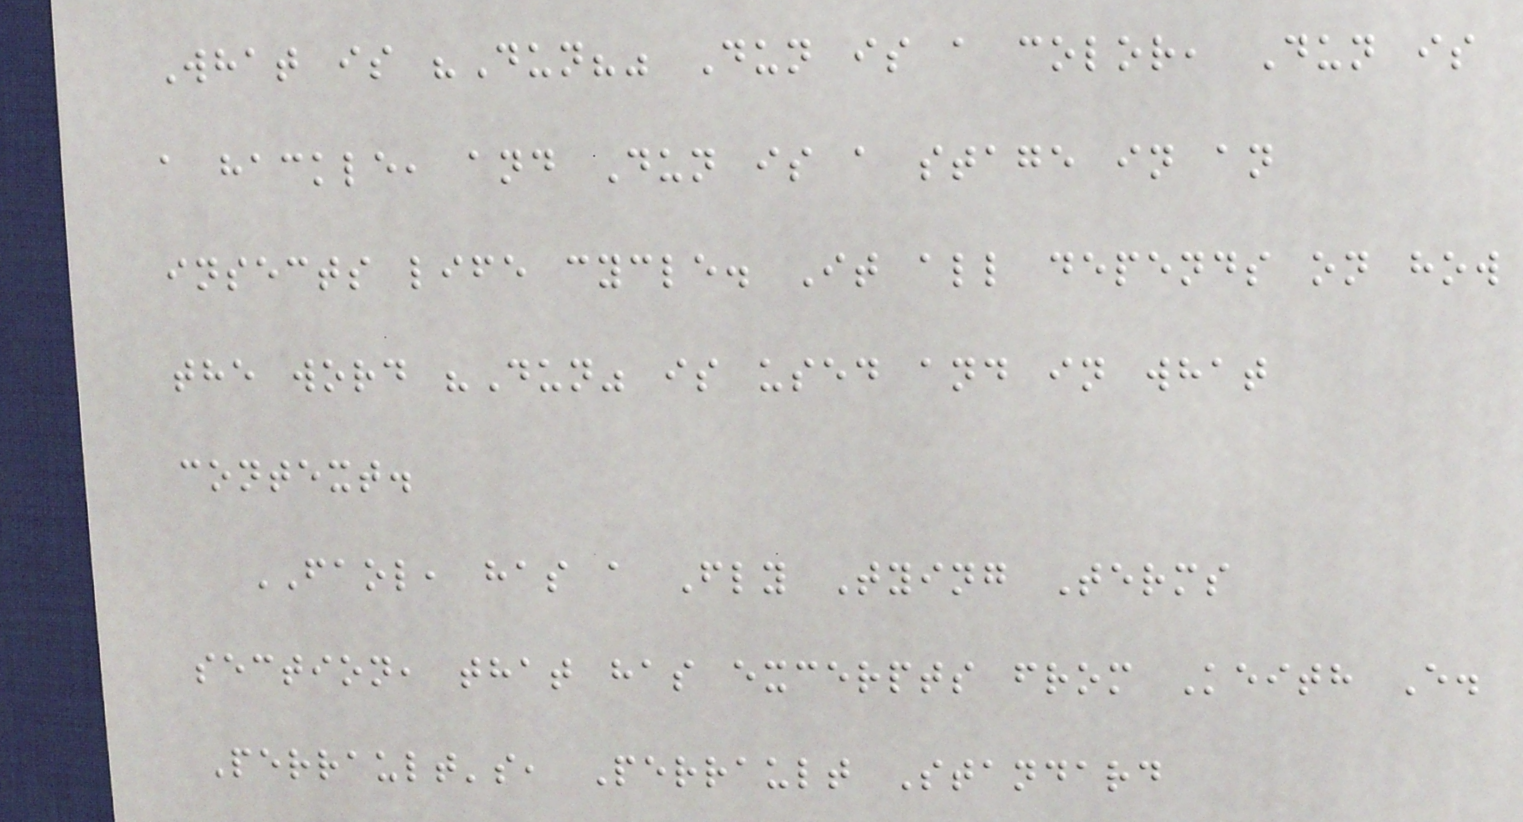What is "Dun?" Dun is a color, Dun is
a hackle, and Dun is a stage in an
insects life cycle. It all depends on how
the word "Dun" is used and in what
context.
FAOL, has a Fly Tying Terms
section, that has excerpts from Keith E.
Perrault's, Perrault Standard
